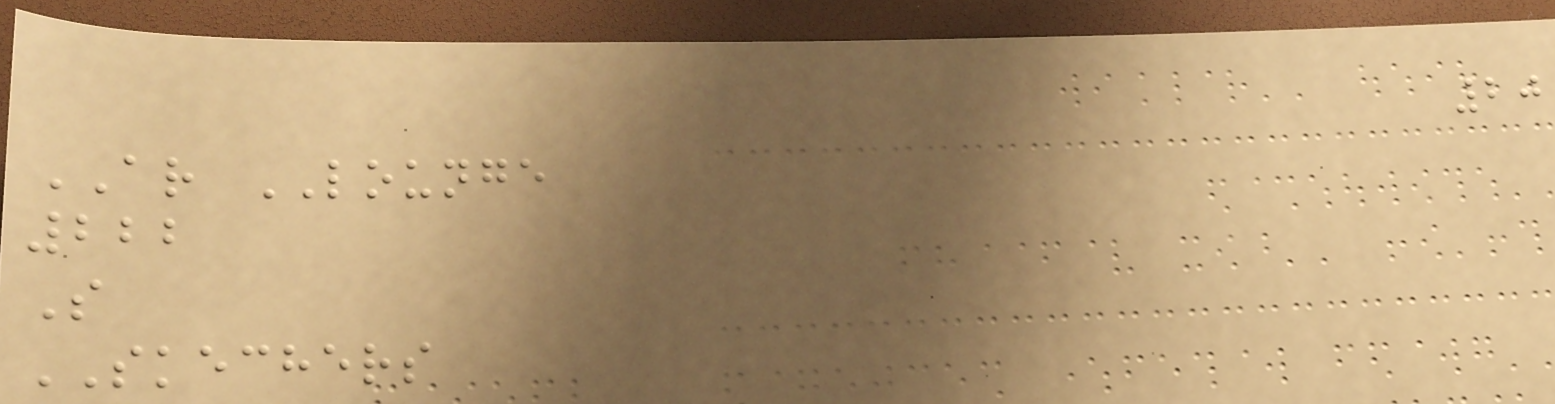20
AR LOUNGE
222
S
SKECHERS
